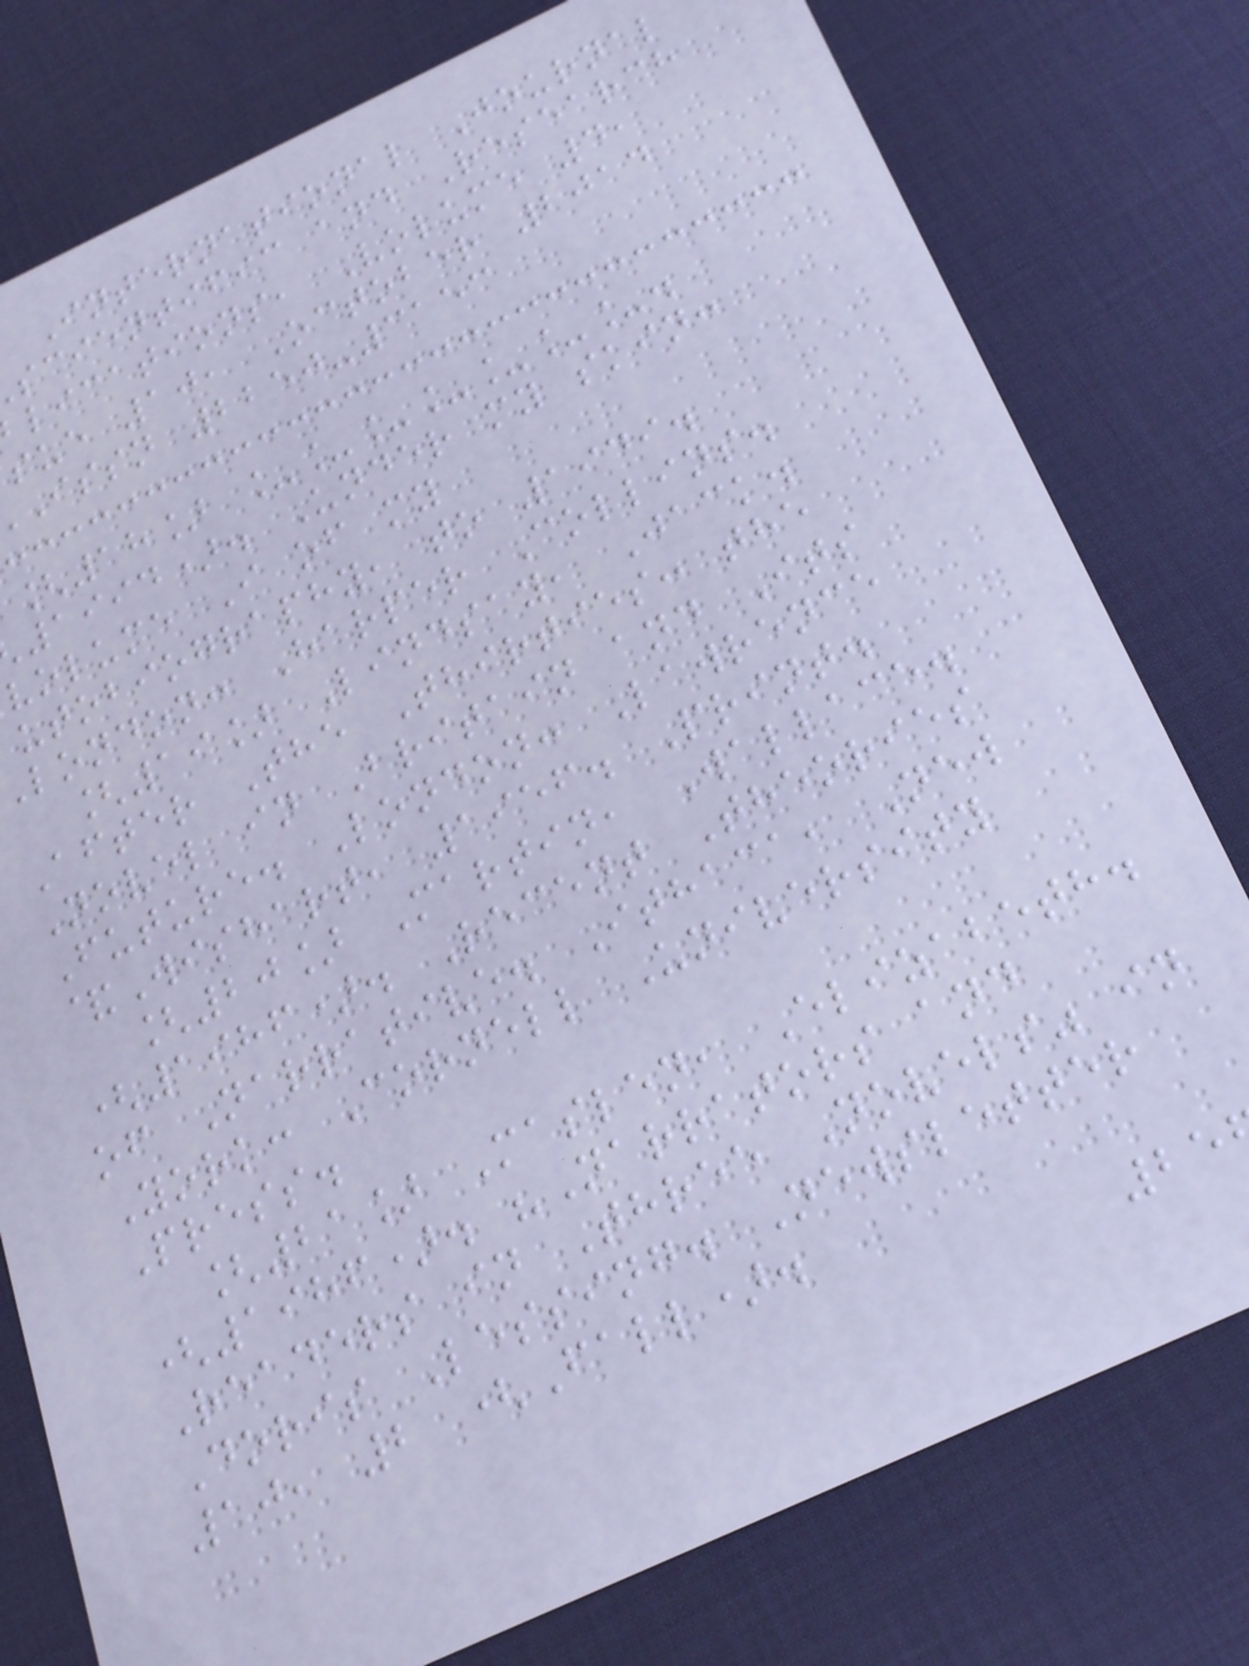International Journal
scientific and Research
lications, Volume 4,
sue 10, October 2014
issn 2250-3153
[18] _______.
1994). Under my skin:
volume I of my
utobiography, to 1949.
london: Harper Collins.
[19] Lindsay, Jack.
After The Thirties: the
Novel in Britain and Its
Future. London: Lawrence
&Wishart, 1956. Print.
[20] Martin, Wallace.
(1986). Recent Theories
of Narrative. Ithaca, New
York: Cornell University
Press.
[21] Maslen, Elizabeth.
(1986). "Narrators and
Readers in Three Novels" in
Doris Lessing. Newsletter
10, 2 (Fall).
